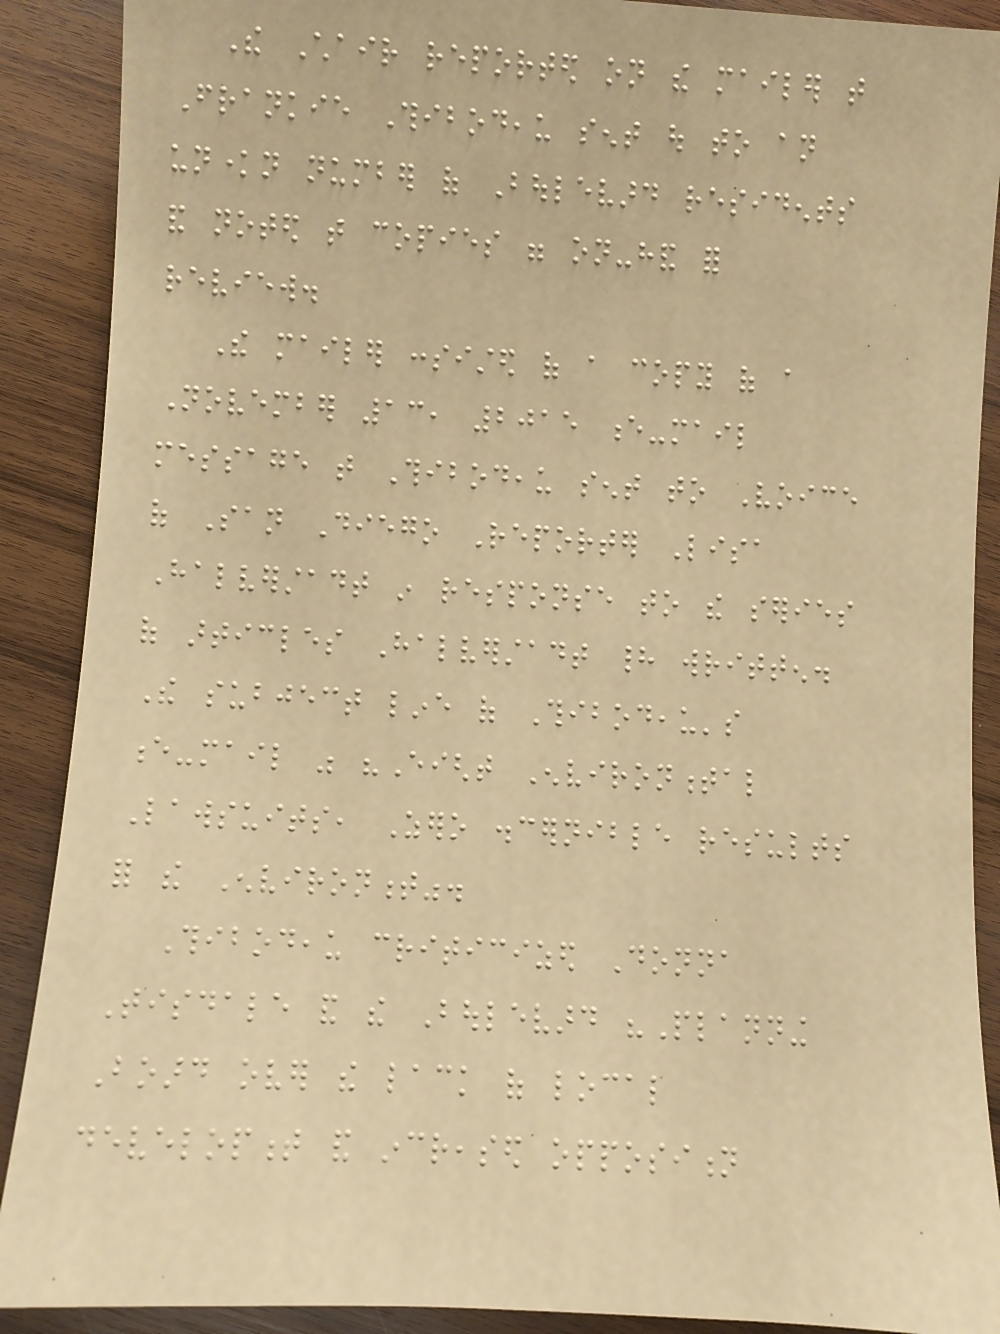The Chair reported on the mailer that
Frankie Thibodeau sent out to an
unknown number of Boulevard residents
and noted that copies were on-hand for
review.
The mailer consisted of a copy of a
November 13, 2015 e-mail
message that Thibodeau sent to Voice
of San Diego Reporter Lisa
Halverstadt in response to the series
of articles Halverstadt had written.
The subject line of Thibodeau's
e-mail was "Eight Environmental
Lawsuits, Zero discernible results
for the Environment".
Thibodeau criticized Donna
Tisdale and the Boulevard "Planning
Board over the lack of local
development and increased opposition
